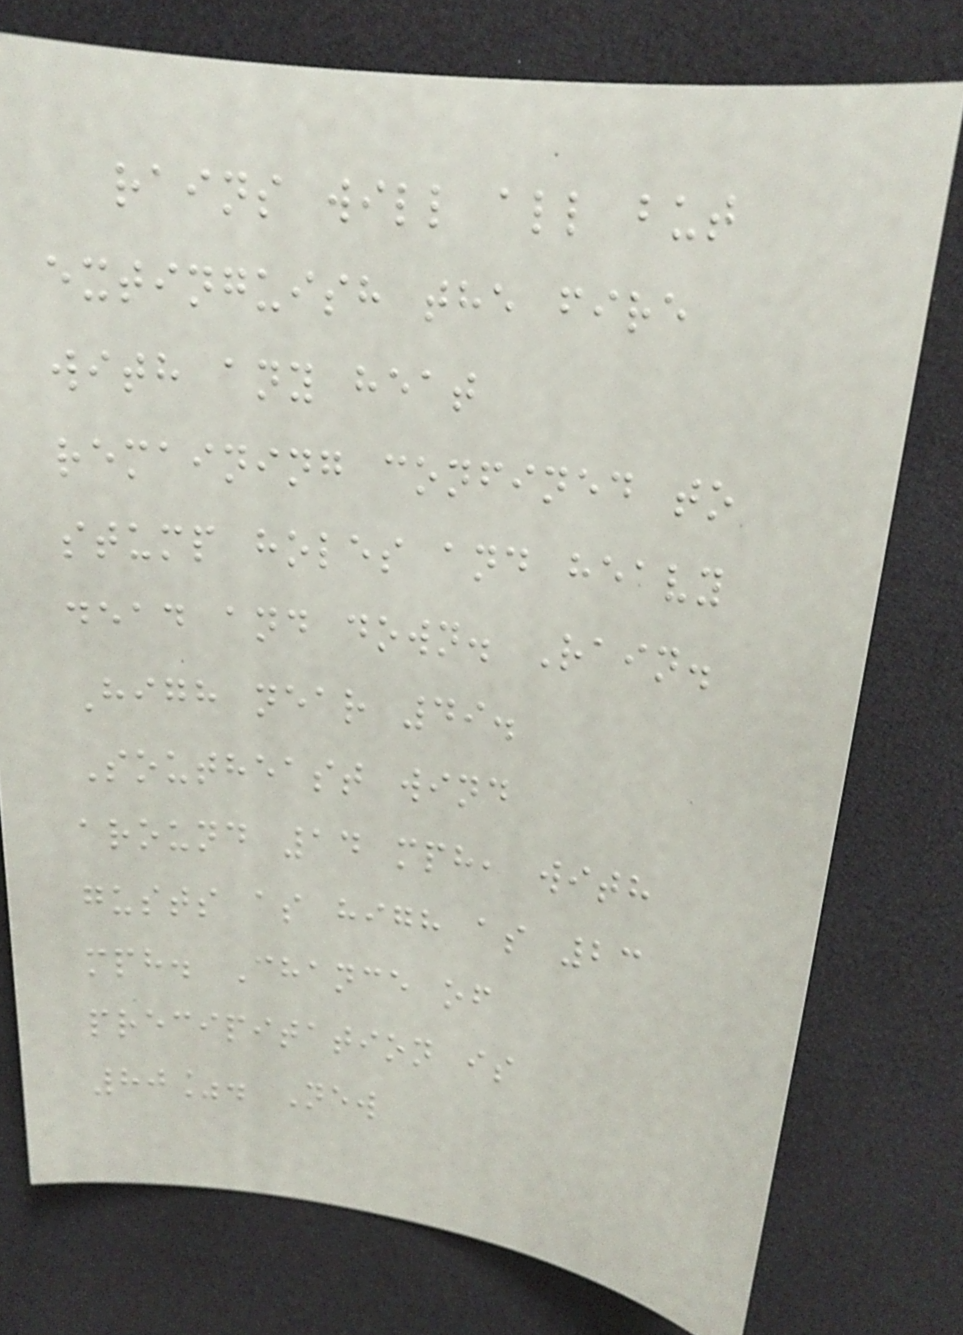rains will all but
extinguish the fire
with any heat
remaining confined to
stump holes and heavy
dead and down. Rain.
High near 49.
Southeast wind
around 14 mph, with
gusts as high as 23
mph. Chance of
precipitation is
80%. New
